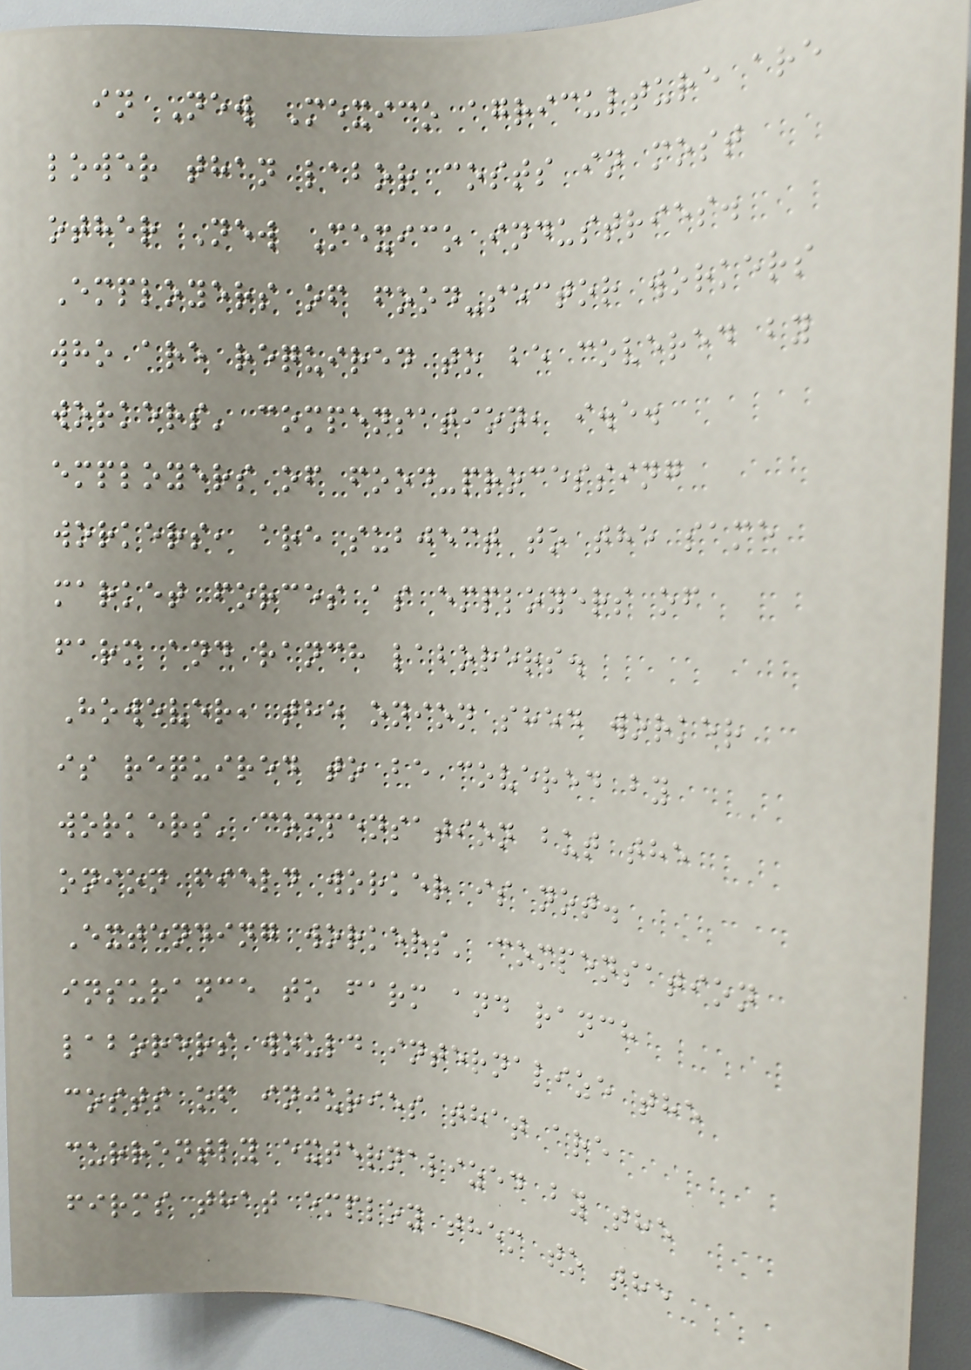in New Mexico agriculture are
lower than labor costs in most
other New Mexico industries.
Employers of food-sector workers
who are required to be covered by
workers' compensation, i.e.
employers of food-processing
workers, are subject to the same
market forces as employers of
farm and ranch laborers.
However, the onion shed worker
is required to be covered by
workers' compensation but the
onion field worker is not.
Extending workers' compensation
insurance to farm and ranch
laborers would internalize the
costs of injuries that are
currently externalized by the
firms that employ them to the
